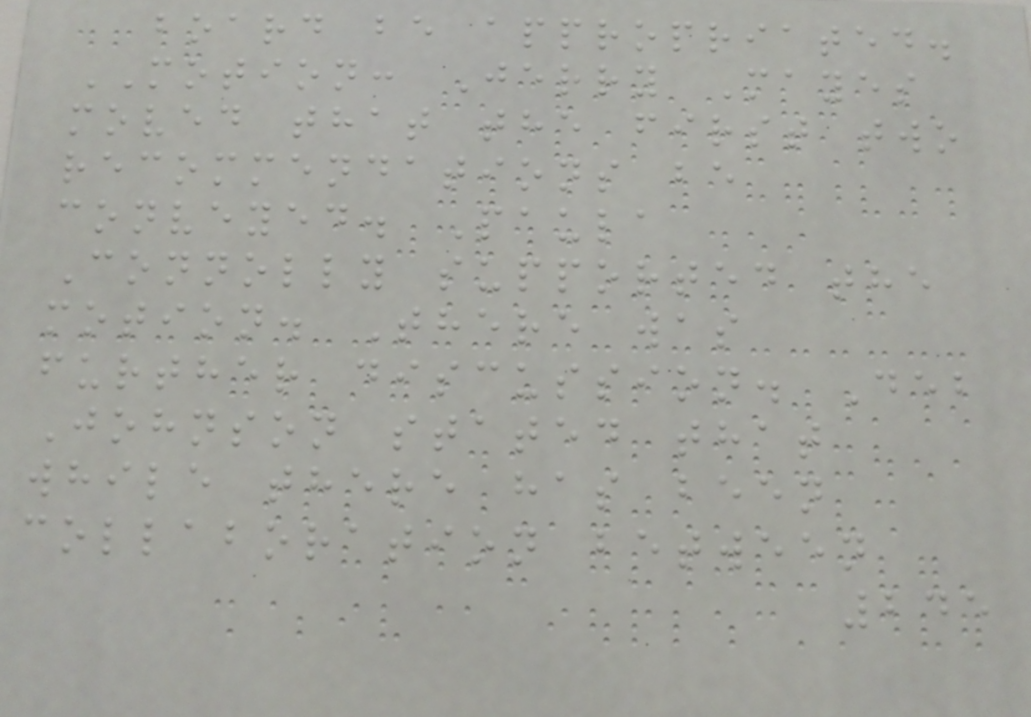board be appropriated.
MOTION: Jerry Mayes
moved that the first two
recommendations be
conveyed. Paula
Connolly supported the
motion. There was
further discussion. Deb
Johnson stated that
while there has been
collaboration between
245
